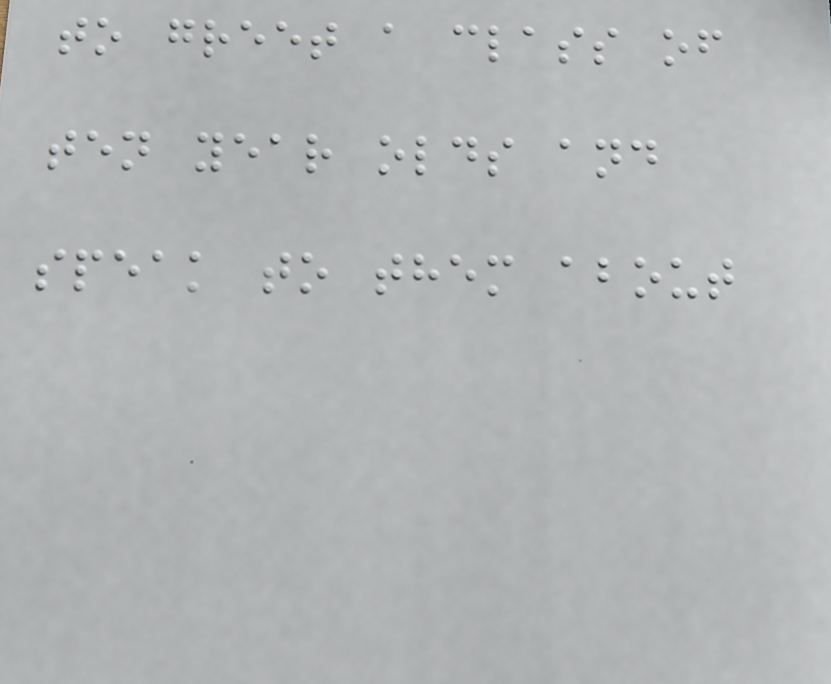to greet a class of
ten year olds and
speak to them about
